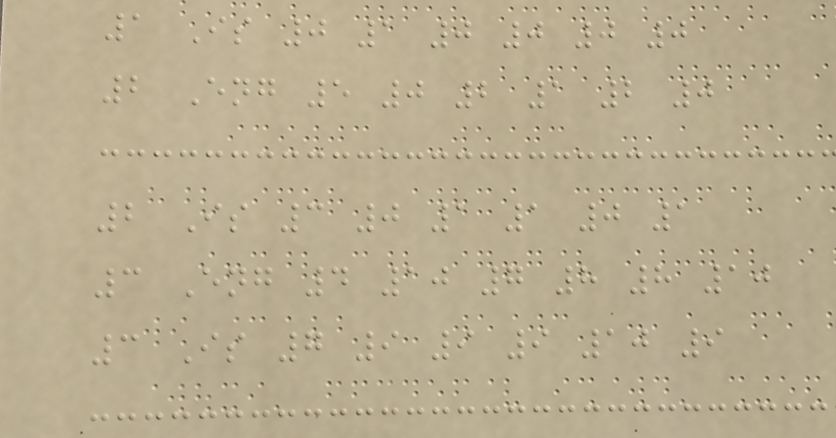1 Is 0 1 0 0 0 0
2 Eng 5 0 2 1 2 0
2 Is 3 0 1 1 0 1
3 Eng 4 10 7 8 8 10
3 Is 7 9 9 9 10 9
